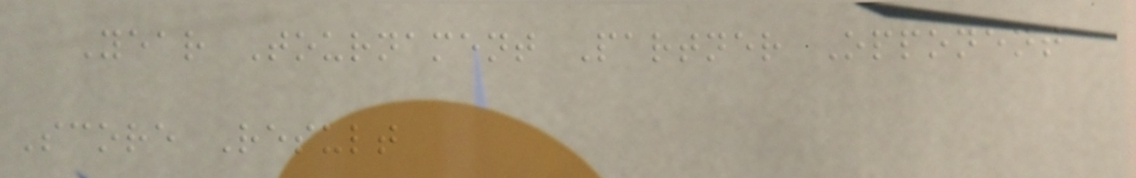Year Tournament Partner Opponent
Score Result
